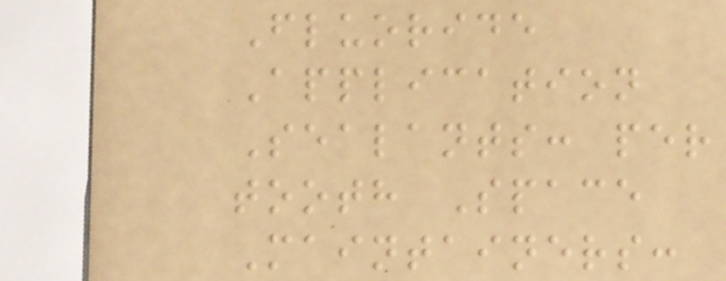Fluoride
Application
Sealants: per
tooth Space
Maintainers:
